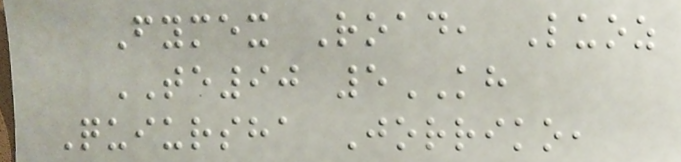Fymex Road, Luoz
TE90 5KH
Quiursha Jorriko,
